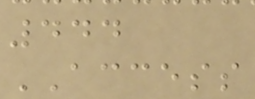444
ACCESS
